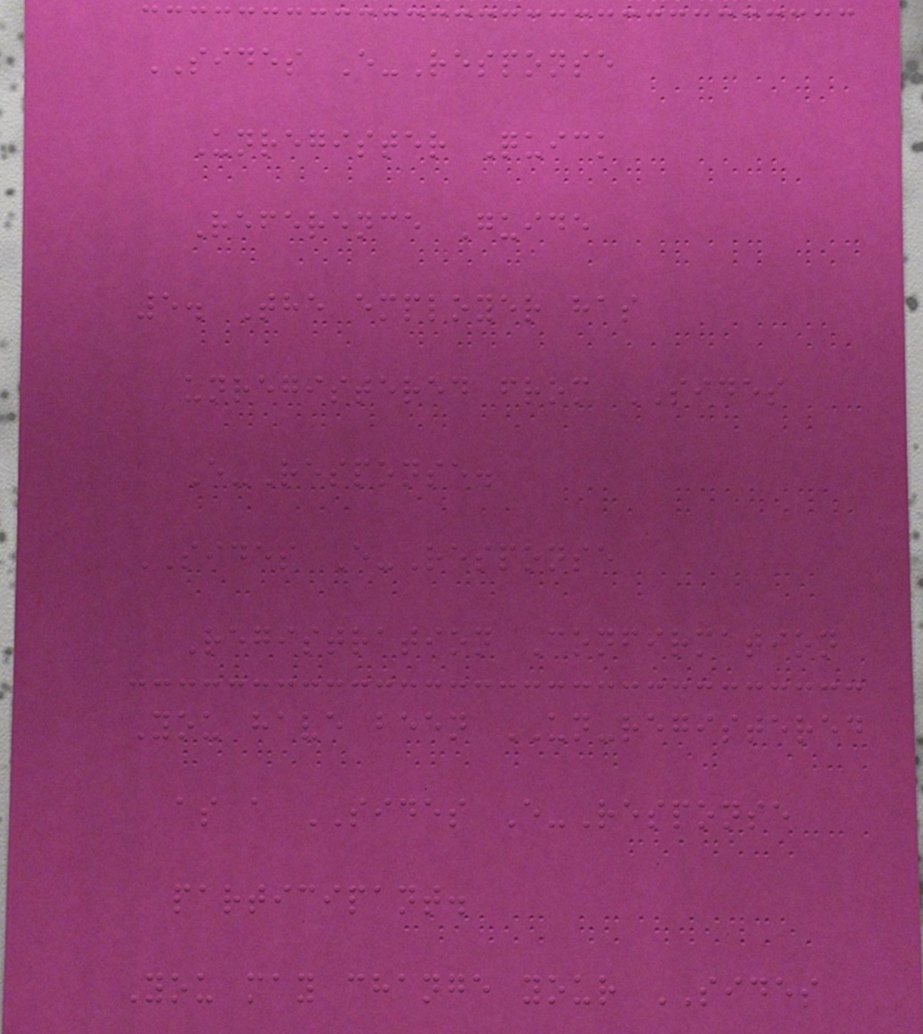SIDES E-Response
Unregister Quick
Reference Guide
5. The employer has
unregistered from SIDES
E-Response.
SIDES E-Response
Registration Confirmation
You have been UN-registered
as a SIDES E-Response
participant.
You may change your SIDES
